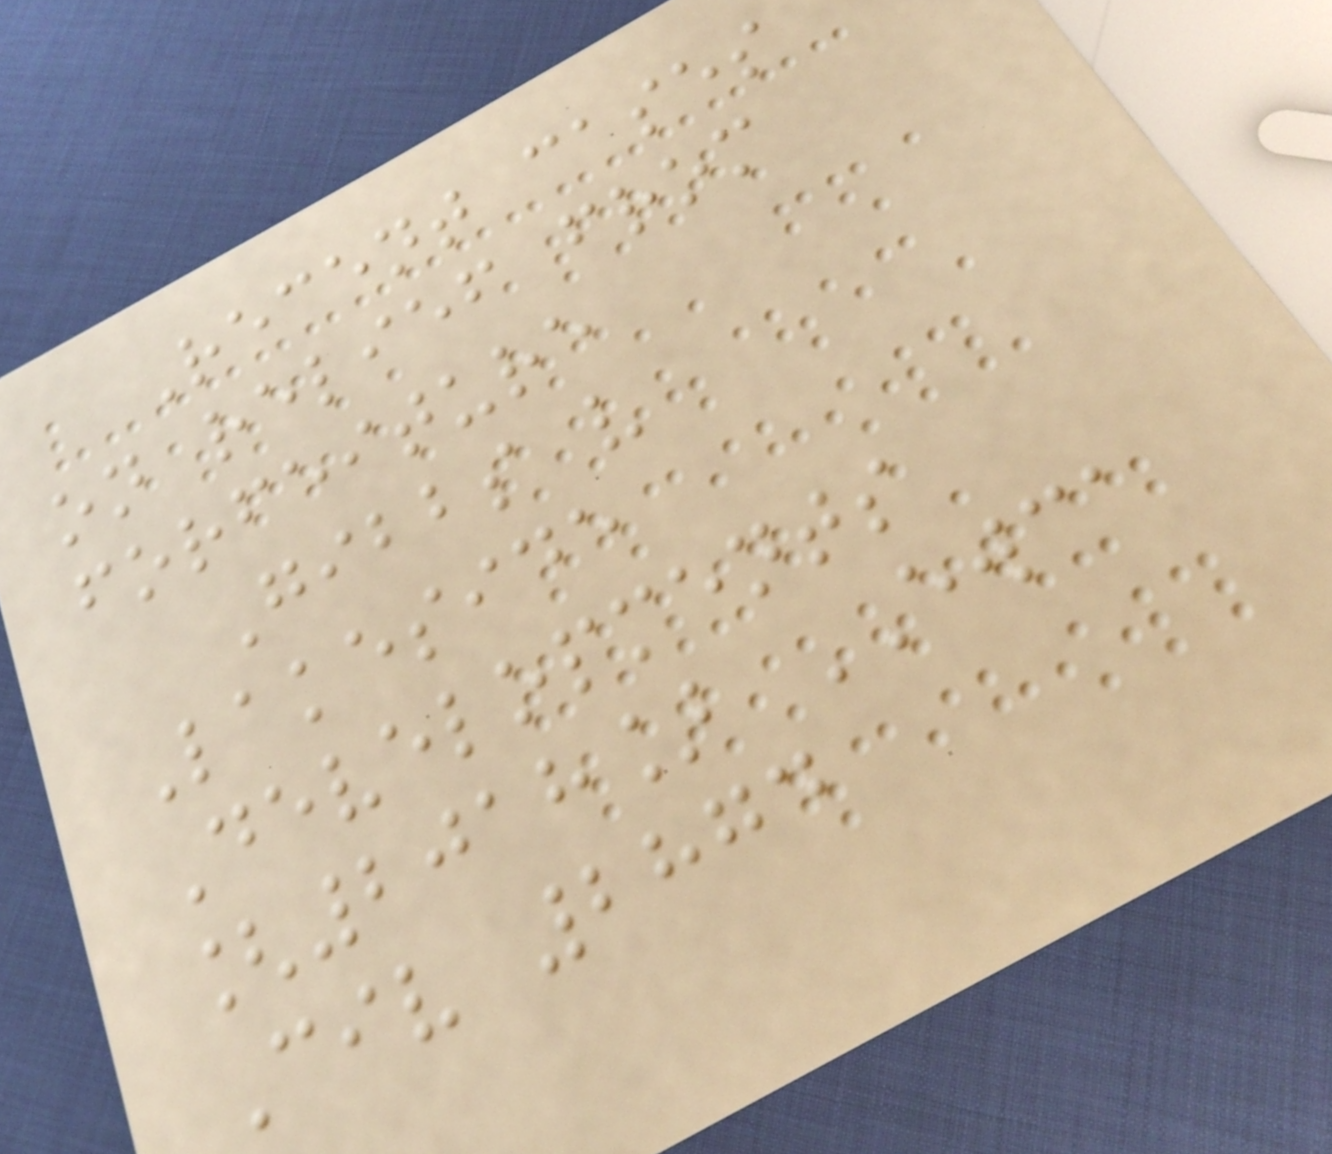Recent cases
on relief from
forfeiture
Gibbs v
Lakeside
Developments
[2018] EWCA
Civ 2874
